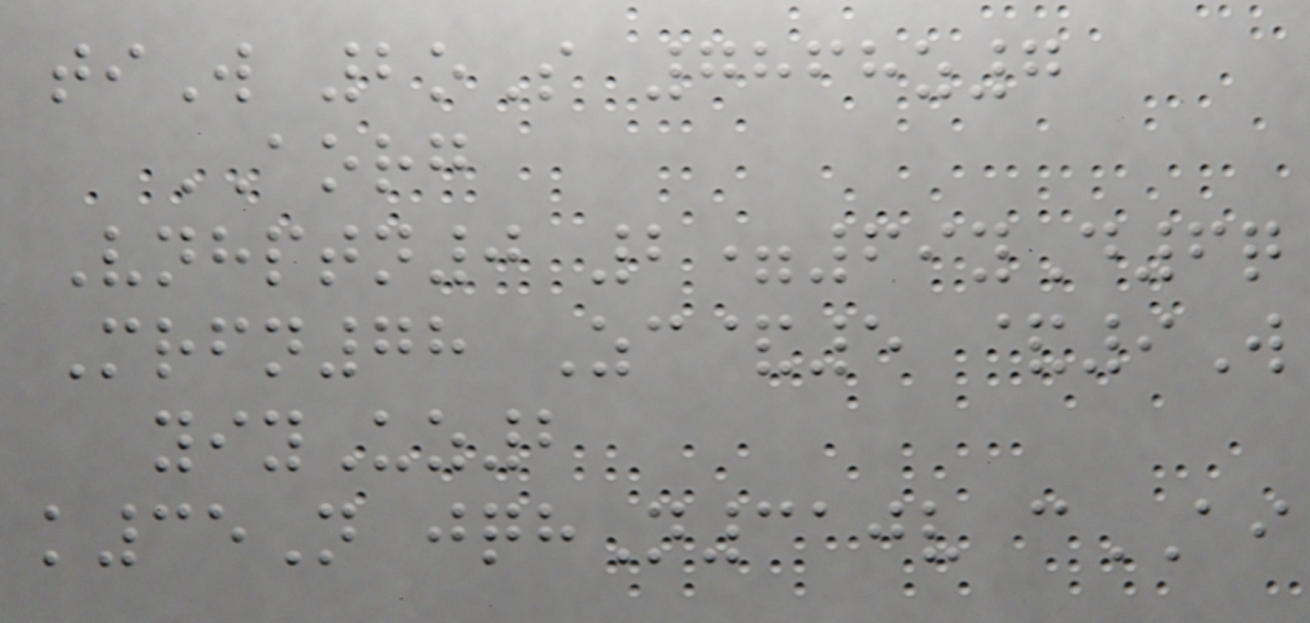tiW 2oS 7868z7
AORG
Vnhptn0 2=69yD6q
Mrfn78 Zc&5 &9W
yiyUz2
k35N jqhN310v cAI
